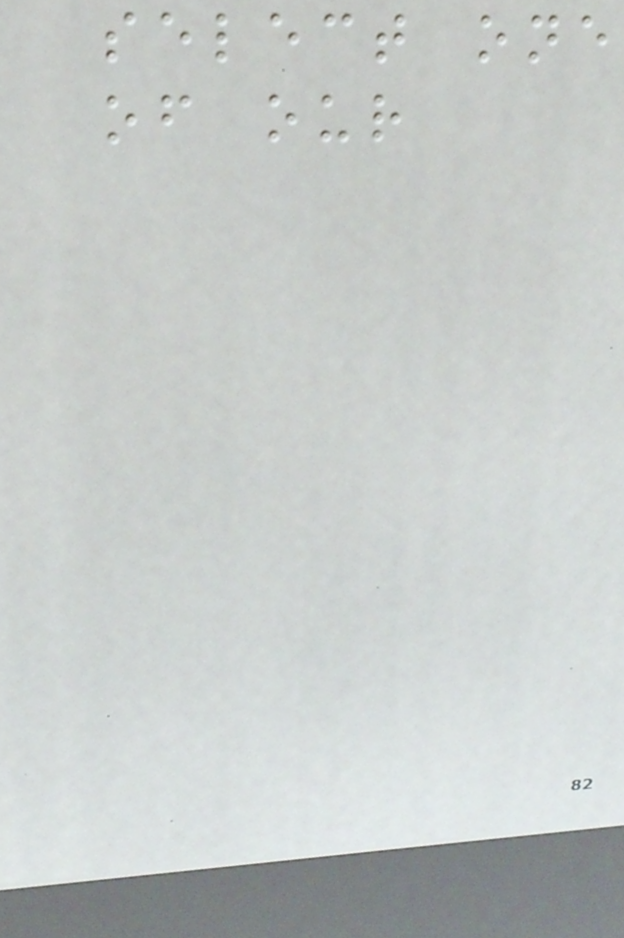select one
of our
